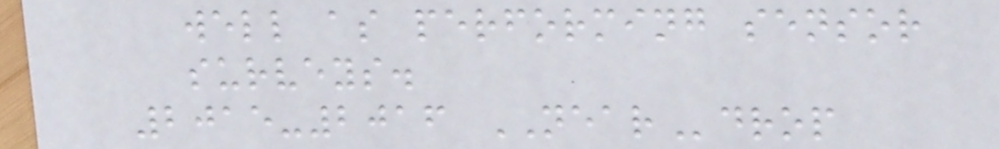well as performing sensor
surveys.
2015-2016 NEARdrop
